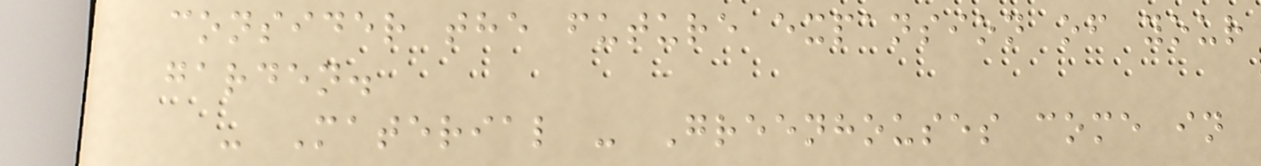consider the future expansion of your
garden.
- Material - Greenhouses come in
